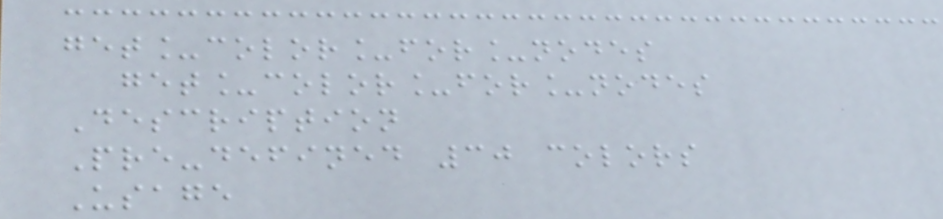get_color_for_nodes
get_color_for_nodes
Description
Pre-defined 30 colors
Usage
